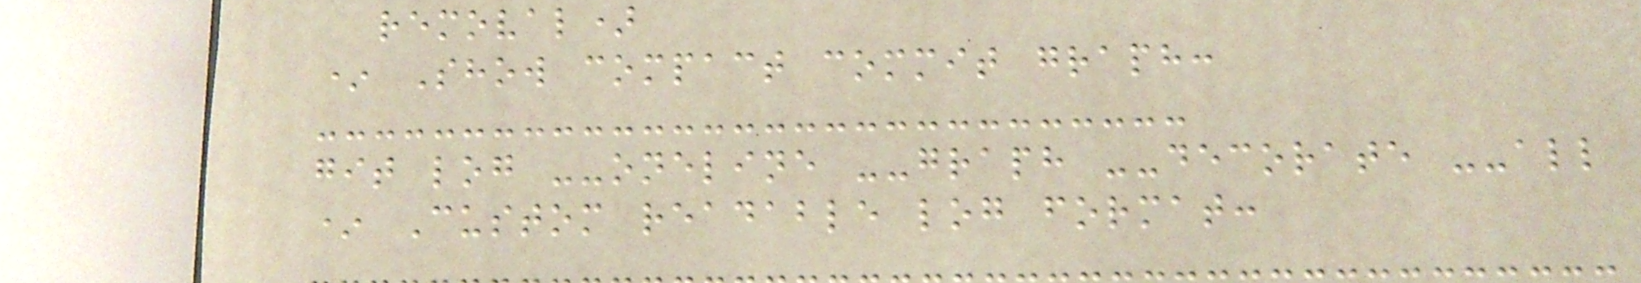removal)
* Show compact commit graph:
git log --oneline --graph --decorate --all
* Custom readable log format:
